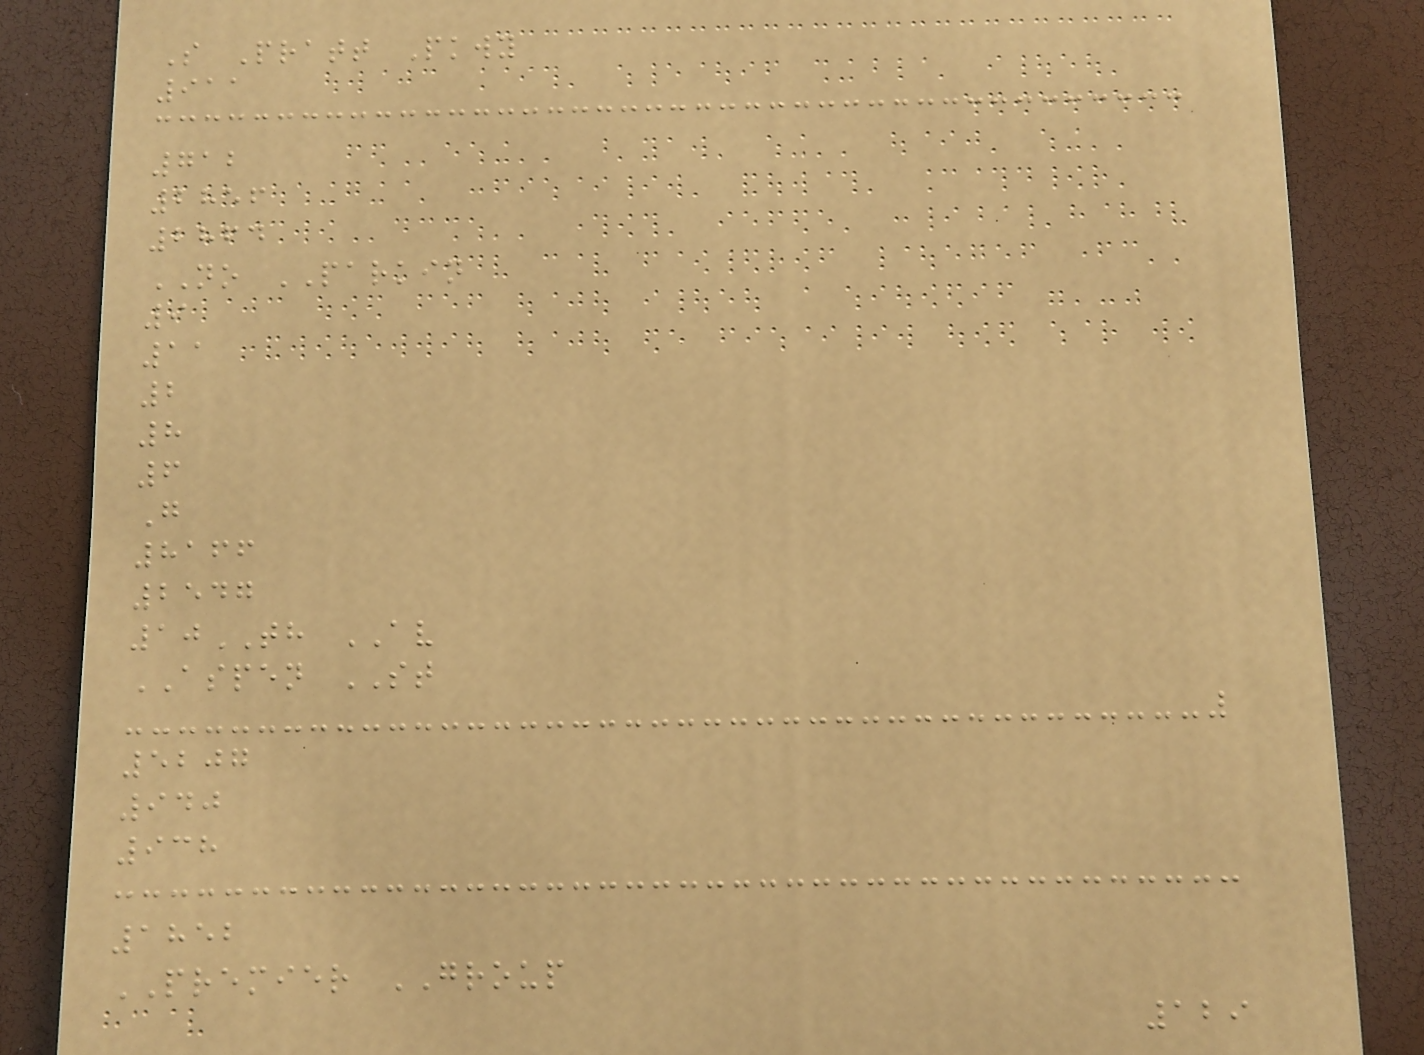S Pratt Pkwy
911
712
2856
2864
NO PARKIN
9
11
2
8
6
G
8166
2547
10TH AV
ASPEN ST
5207
940
938
1852
PREMIER GROUP
129
